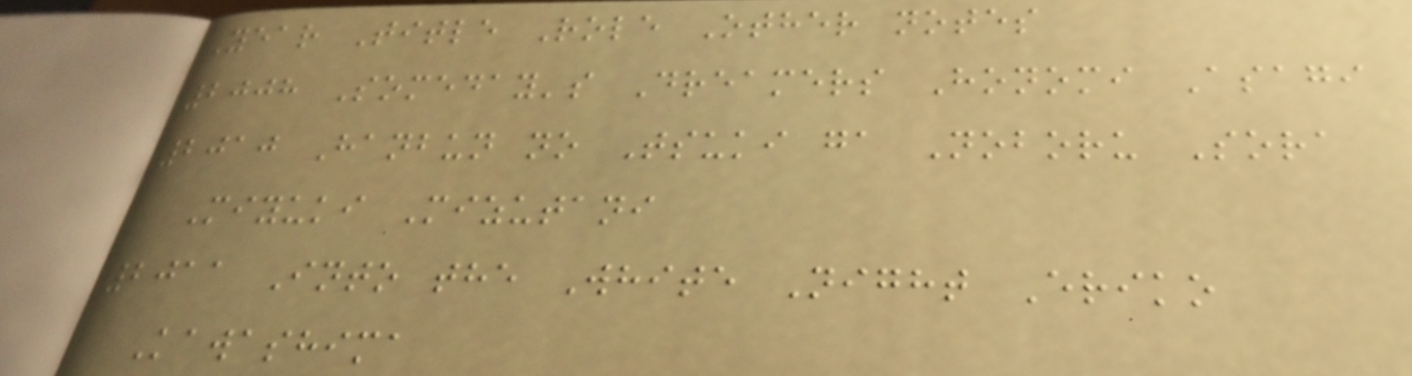Year Title Role Other notes
2008 Someday's Dreamers Honomi Asagi
2010 Hanbun no Tsuki ga Noboru Sora
Miyuki Mizutani
2011 Into the White Night Eriko
Kawashima
